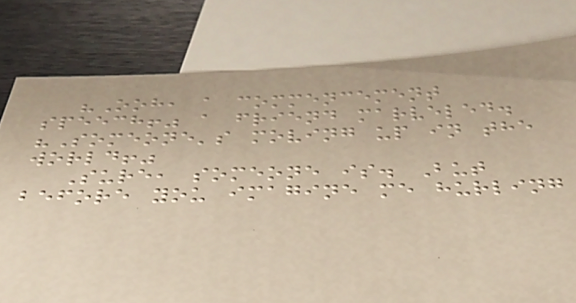"Ooh, a commencement
speech!" a friend marveled.
"Someone's moving up in the
world!"
Sure, someone is. But
before you imagine me hurling
